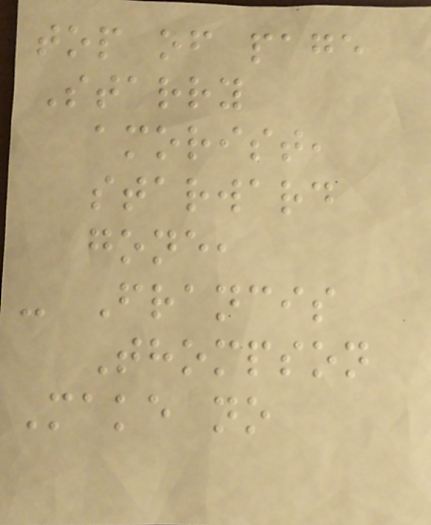top of page
Starry
amorist,
starward
gone,
- Francis
Thompson
Make no
